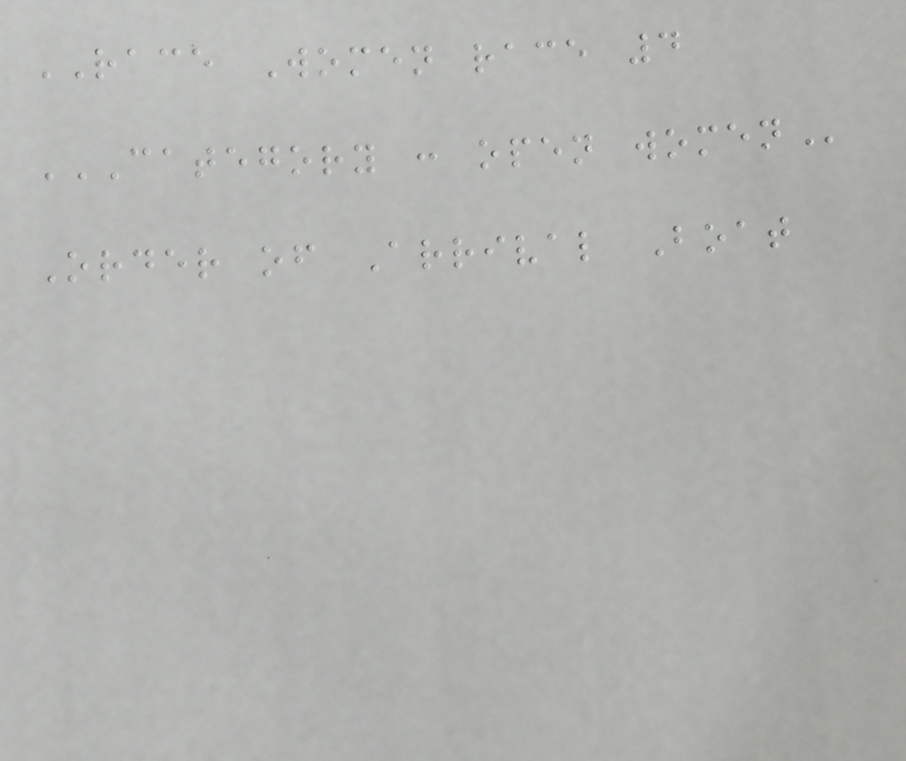RACE Women race 4
CATEGORY : OPEN WOMEN
Order of Arrival Boat
